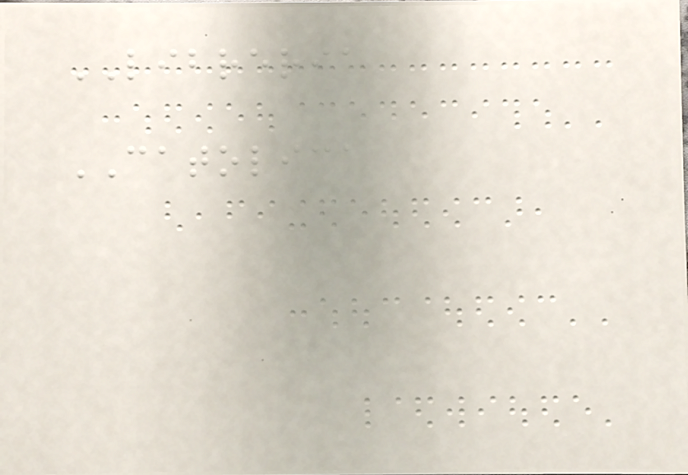LIBRERIA
CATOLICA
